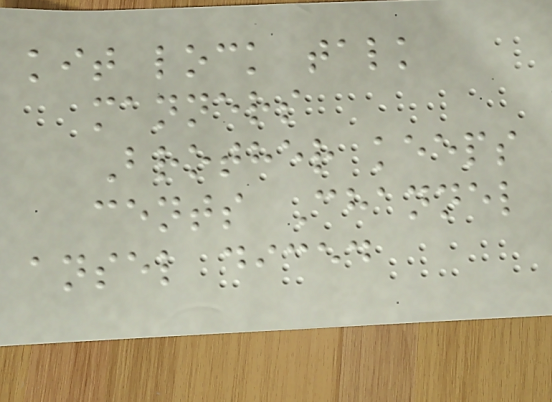kit lock talk
manners
Brother keeps
cents Channel
ansel diced
